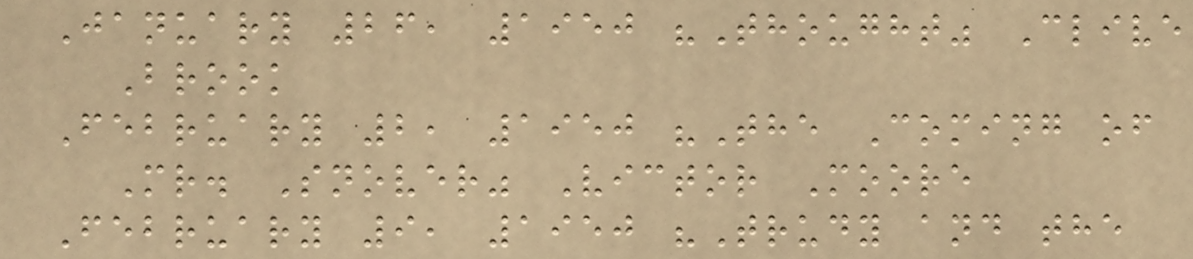January 26, 1950 "Thought" Clive
Brook
February 2, 1950 "The Coming of
Mr. Snover" Victor Moore
February 9, 1950 "Trudy and the
